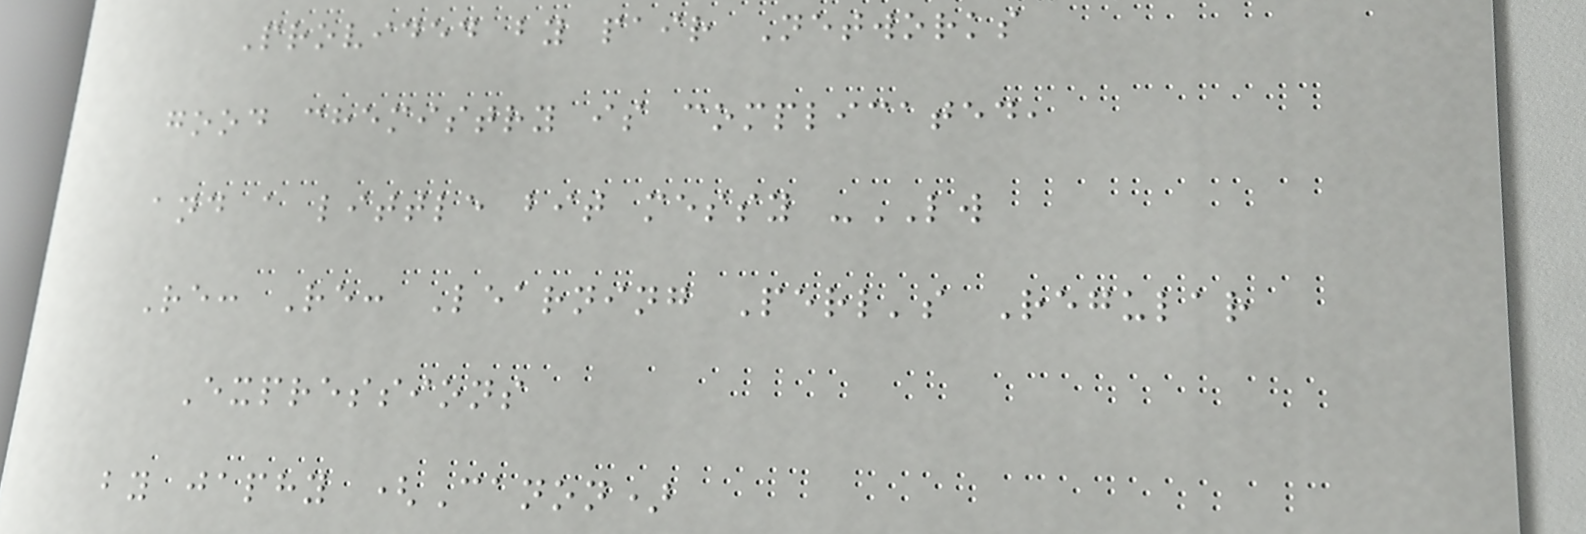Provided by pair Networks
good chemistry is complicated,
and a little bit messy -LW
Re: Re: Learning Perl's Regular
Expressions
by japhy (Canon)
